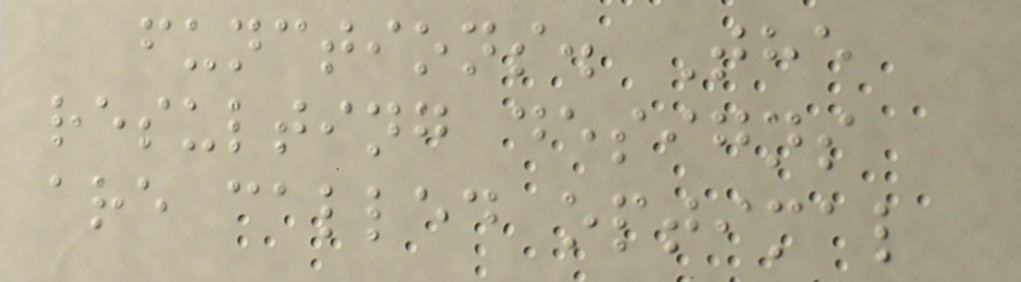functions. The
resulting designs
are called optimal
